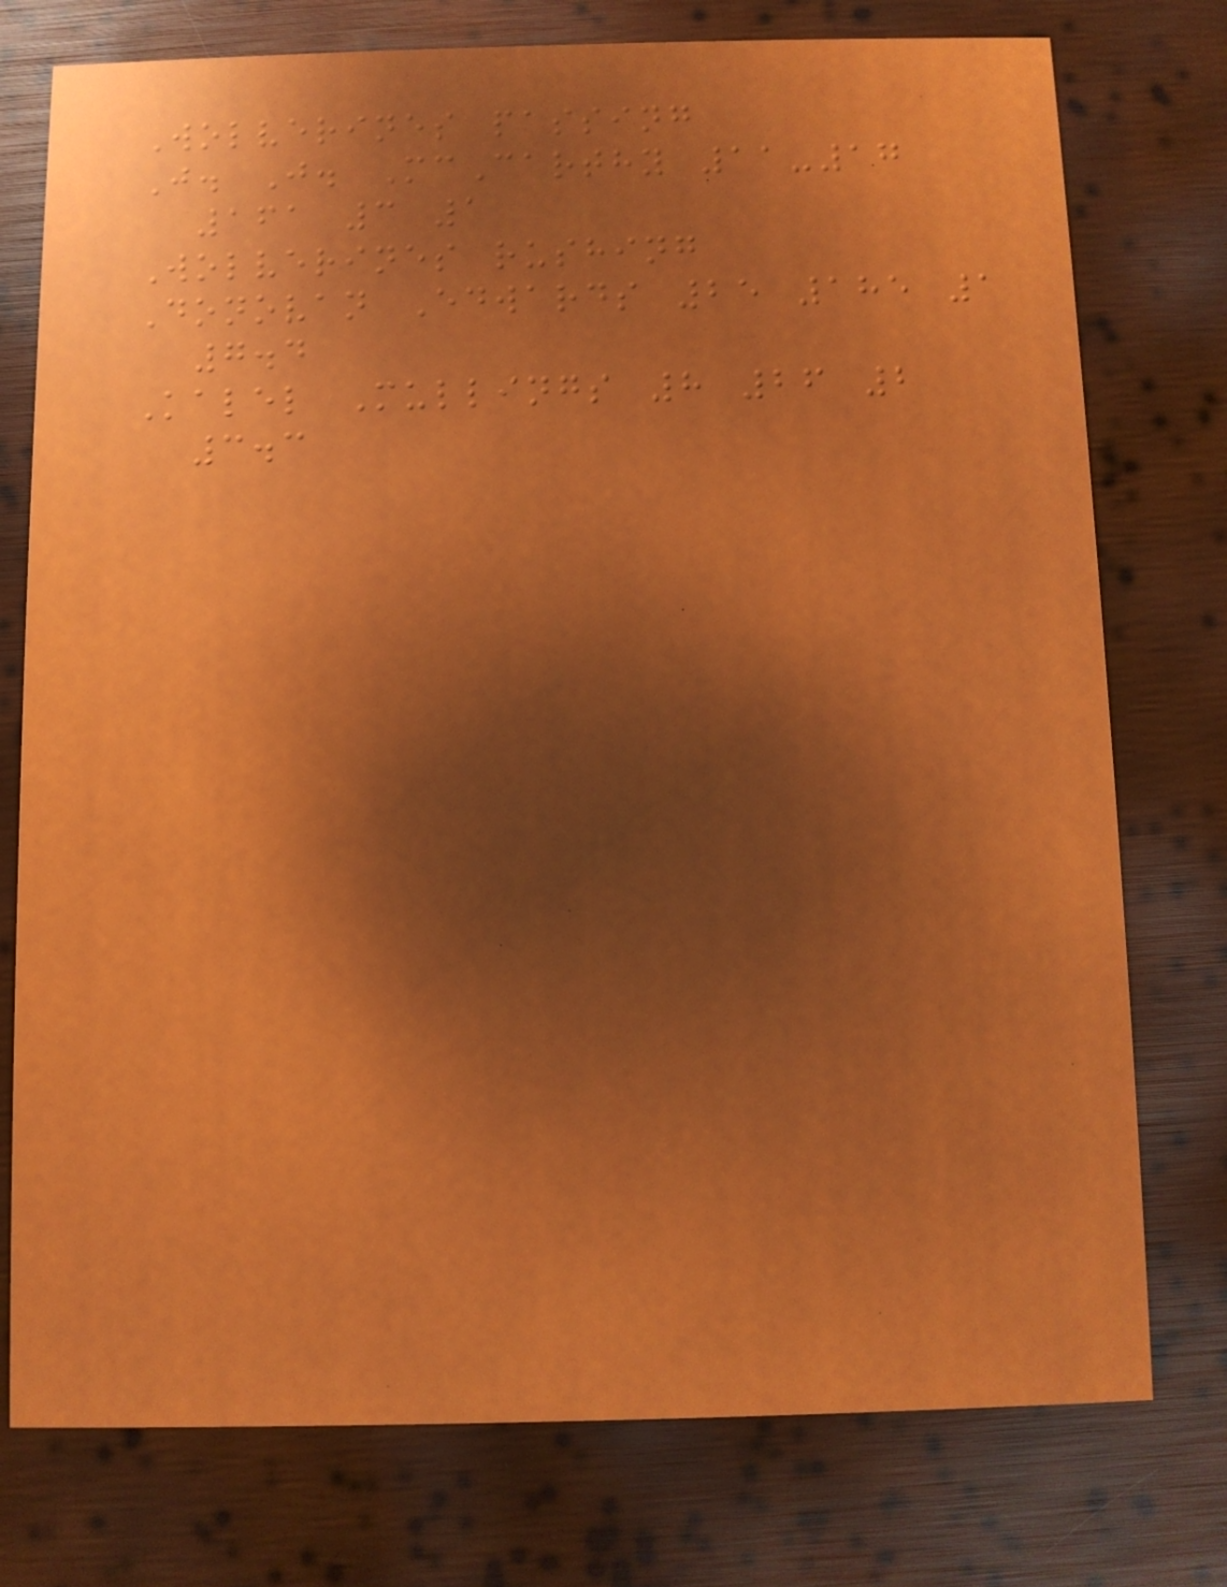Wolverines passing
J. J. McCarthy 11-17
161 3 1
Wolverines rushing
Donovan Edwards 25 185 1
7.4
Kalel Mullings 8 26 2
3.3
